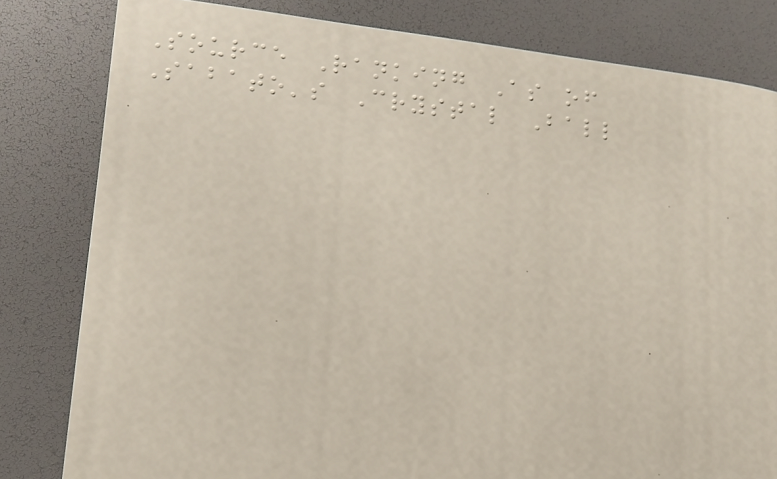Source Ranking As of
Sabato's Crystal Ball
